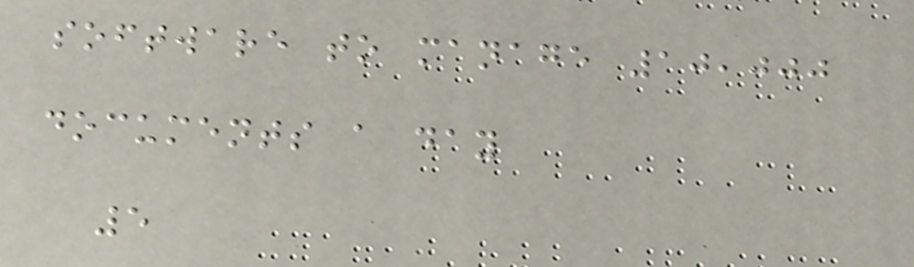software to manage 10,000
documents a day
5
